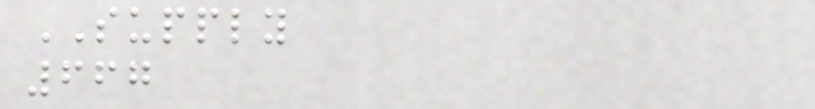SUPPLY
667
